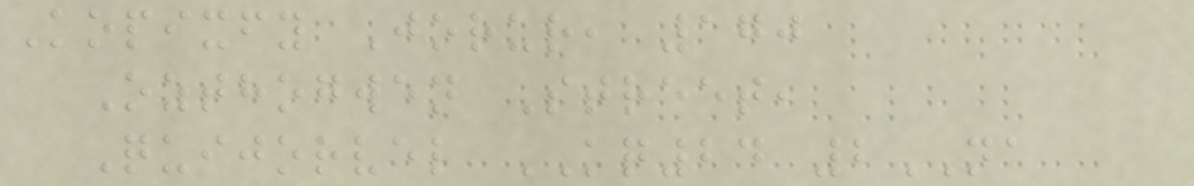Kopixfy Jorur, 170
Ozthogwen Street,
Quijorvel KQ24 2NA
